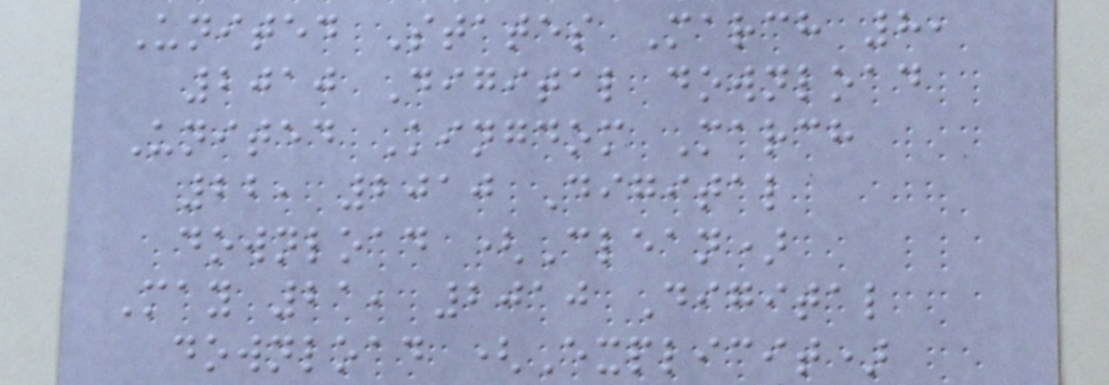United States March 8,
2010 Digital download
United Kingdom March
22, 2010 Digital
download (Clean)
May 21, 2010 Digital
download (Explicit)
